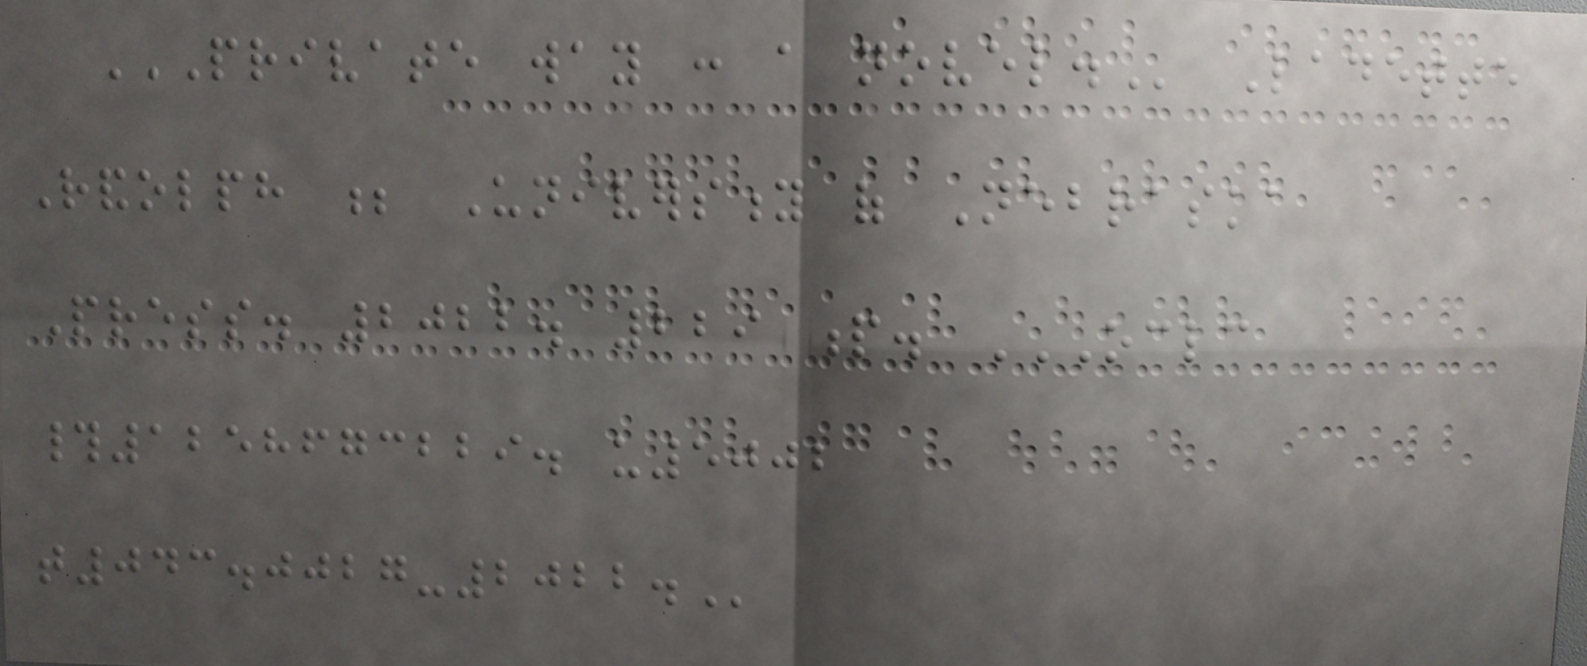PRIVATE WAY : A NOVEL. Ladette
Randolph ; University of Nebraska
Press. 2022. 229 p. OCLC
#1258673229. U5002
T043.0027-2022.
